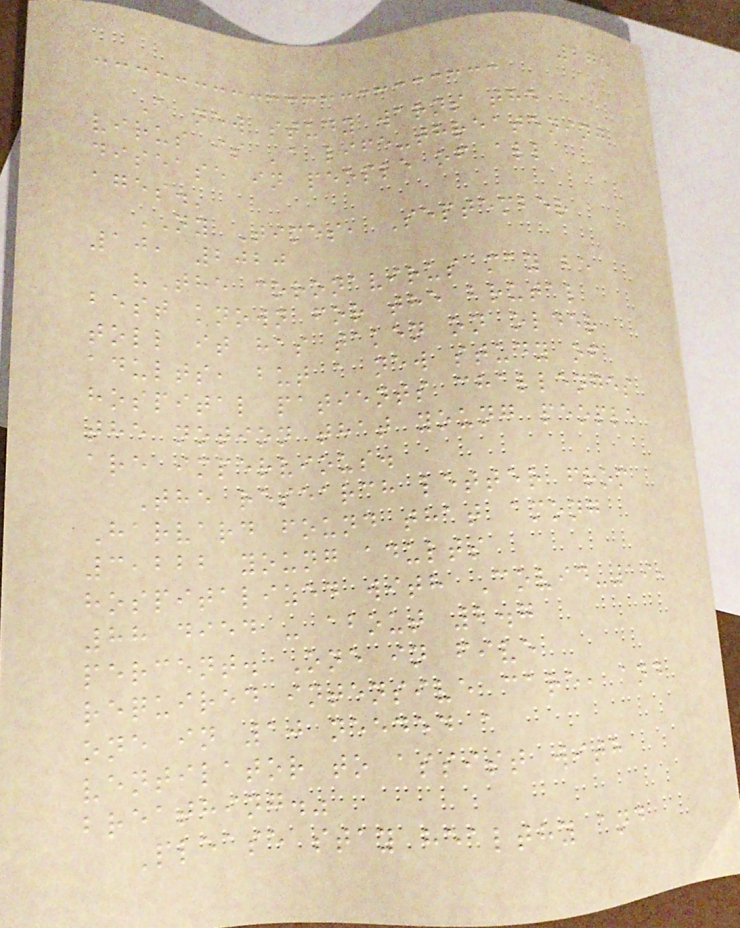275
A new study warns the
virus is 'a life-threatening
disease in people of all
ages.'
NY Times, September
10, 2020
"The coronavirus may be
best known for the brutal
toll it has taken on older
adults, but a new study of
hospital patients challenges
the notion that young people
are impervious.
The research letter from
Harvard found that among
3,222 young adults
hospitalized with Covid-19,
88 died - about 2.7
percent. One in five
required intensive care, and
one in 10 needed a
ventilator to assist with
breathing."
Please stay healthy and
